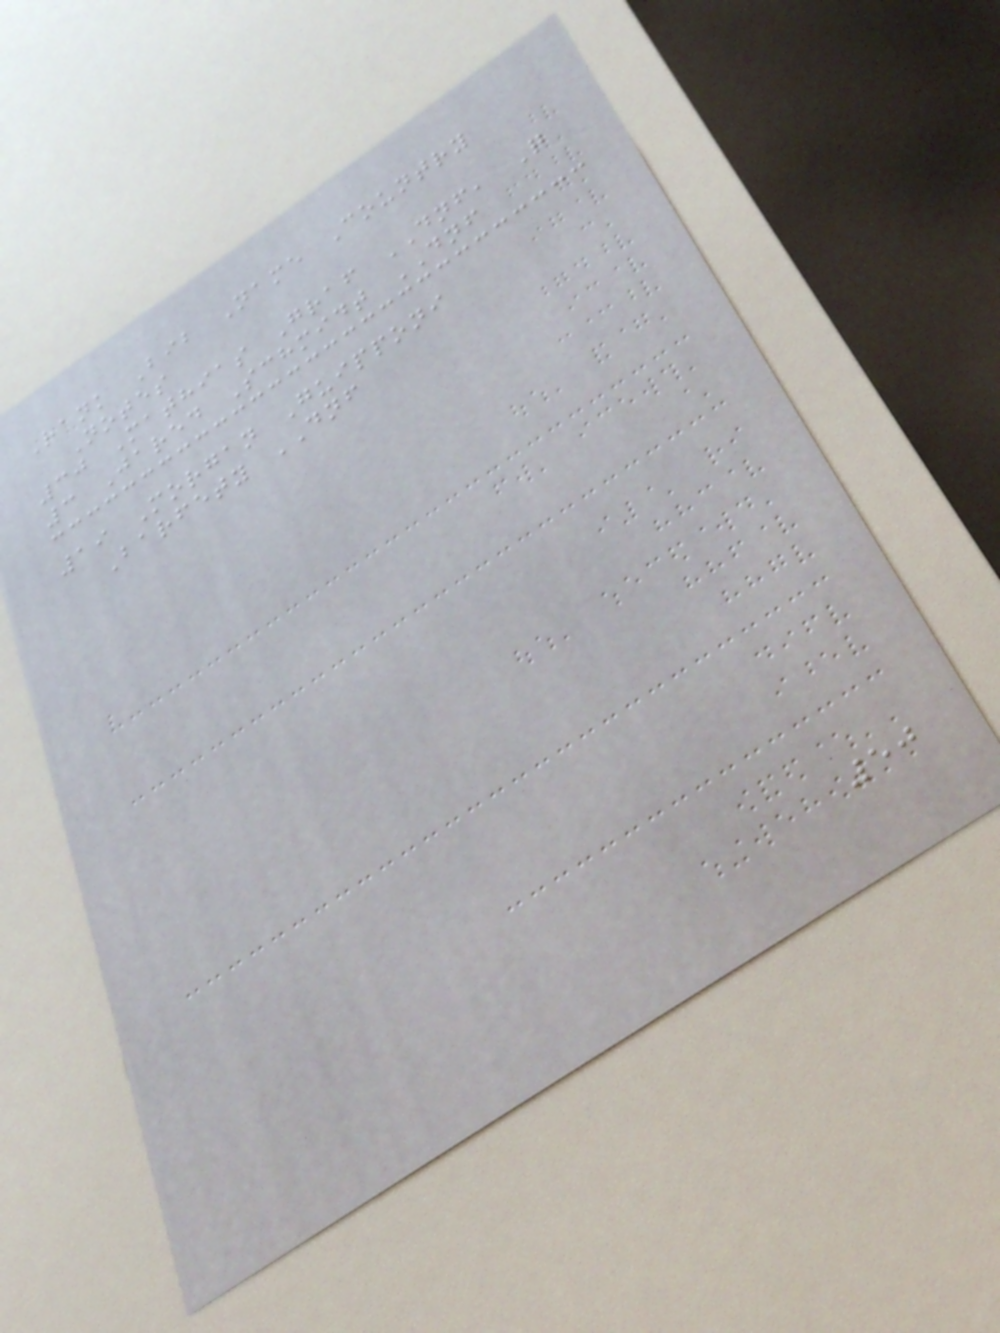Rank Bib Name Country
Notes
30 Mathias Graf DNF, Q
3 Jared Schmidt DNF
19 Morgan Guipponi
Barfety DNF
50
